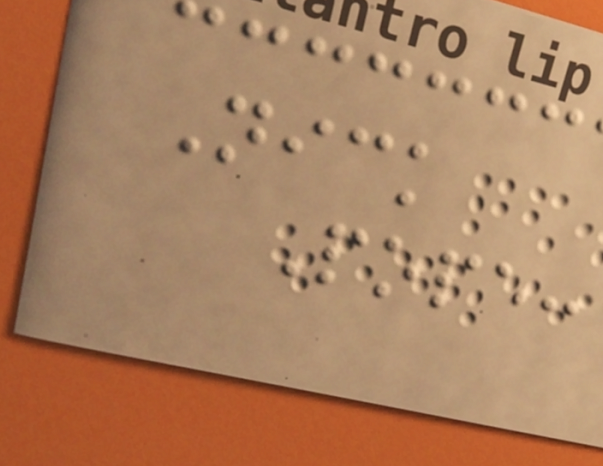Nick
Pope:
